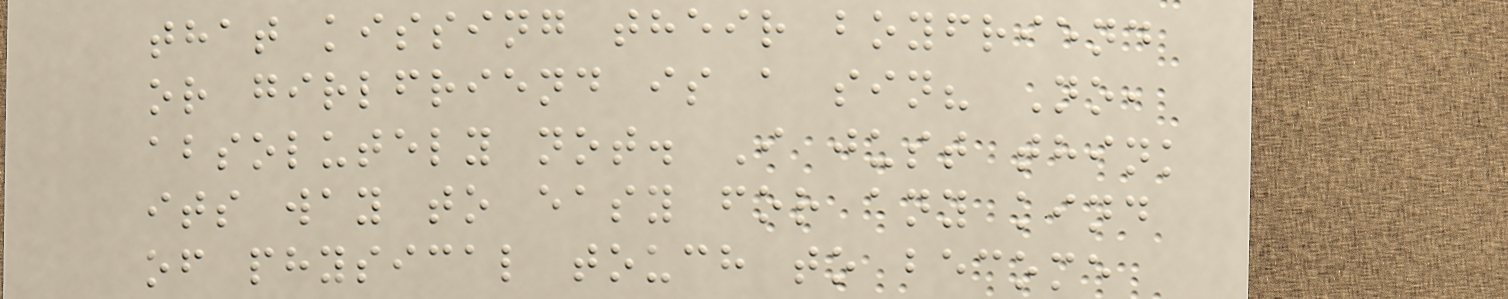that kissing their boyfriend
or girlfriend is a sin? No,
absolutely not. I just think
its way to easy for any kind
of physical touch to become
